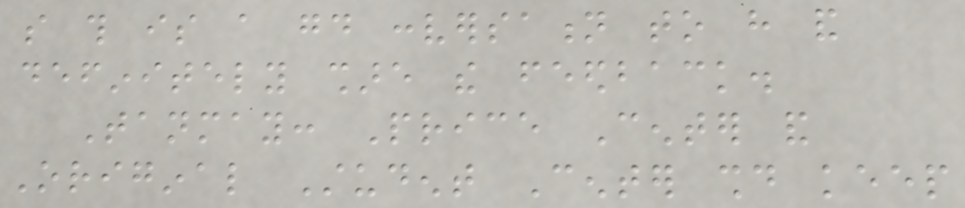so this is a good conversation to have and
definitely share the feedback.
Tanmay: Price Center and
Original Student Center should keep
